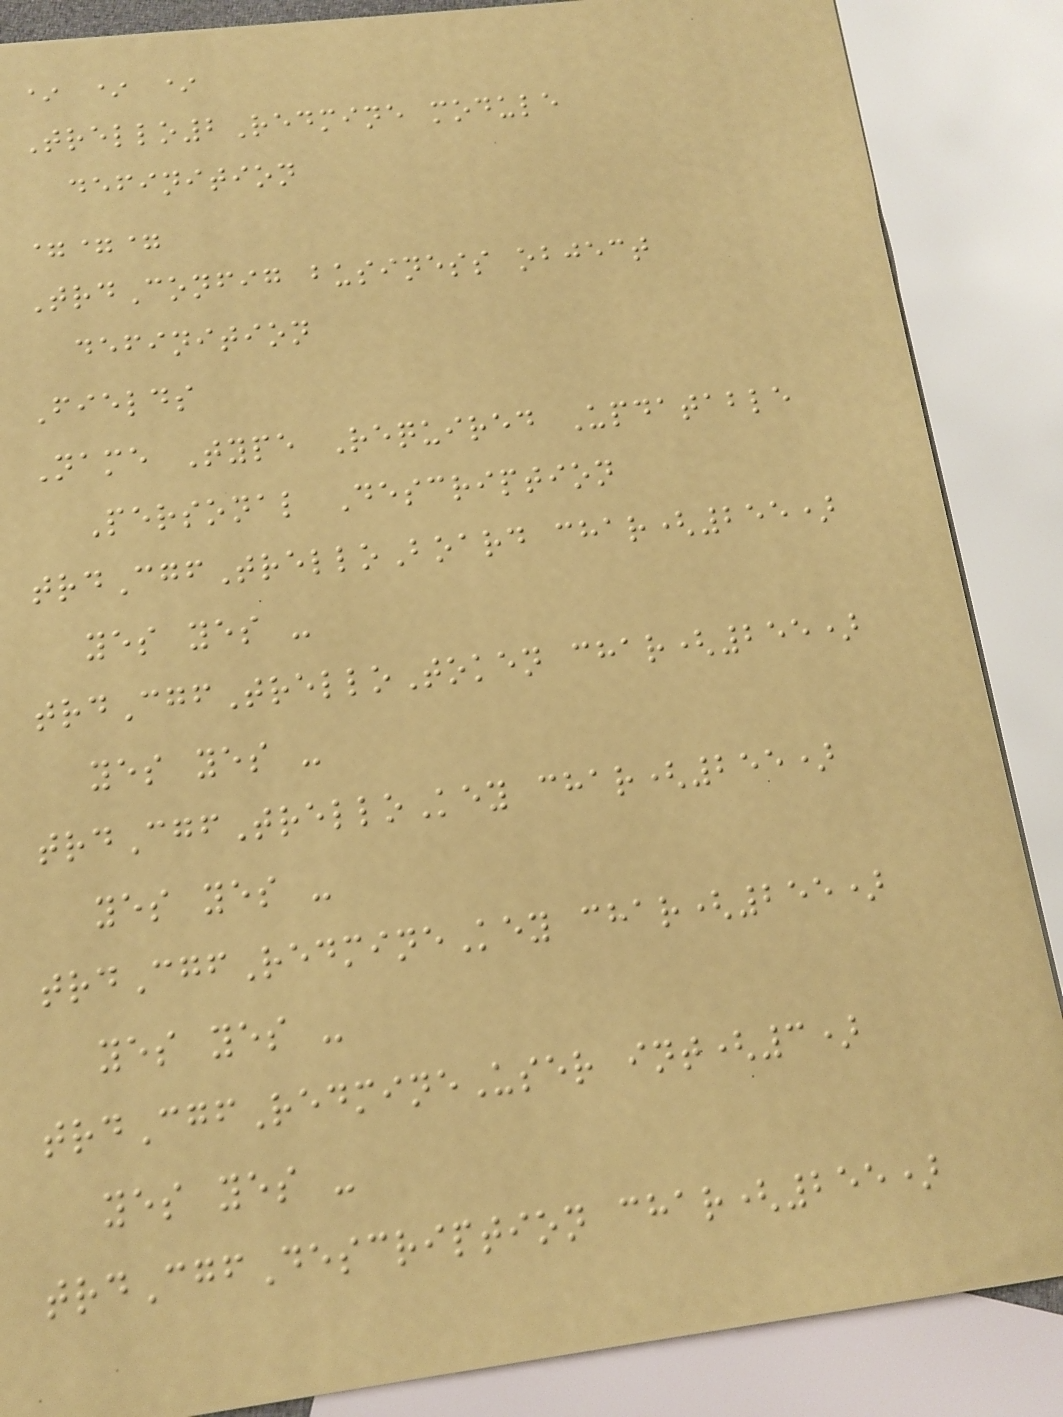* * *
Trello2Redmine module
definition
===
TrdConfig business object
definition
Fields
Name Type Required Updatable
Personal Description
trdCgfTrelloBoard char(255)
yes yes -
trdCgfTrelloToken char(255)
yes yes -
trdCgfTrelloKey char(255)
yes yes -
trdCgfRedmineKey char(255)
yes yes -
trdCgfRedmineUser int(3)
yes yes -
trdCgfDescription char(255)
